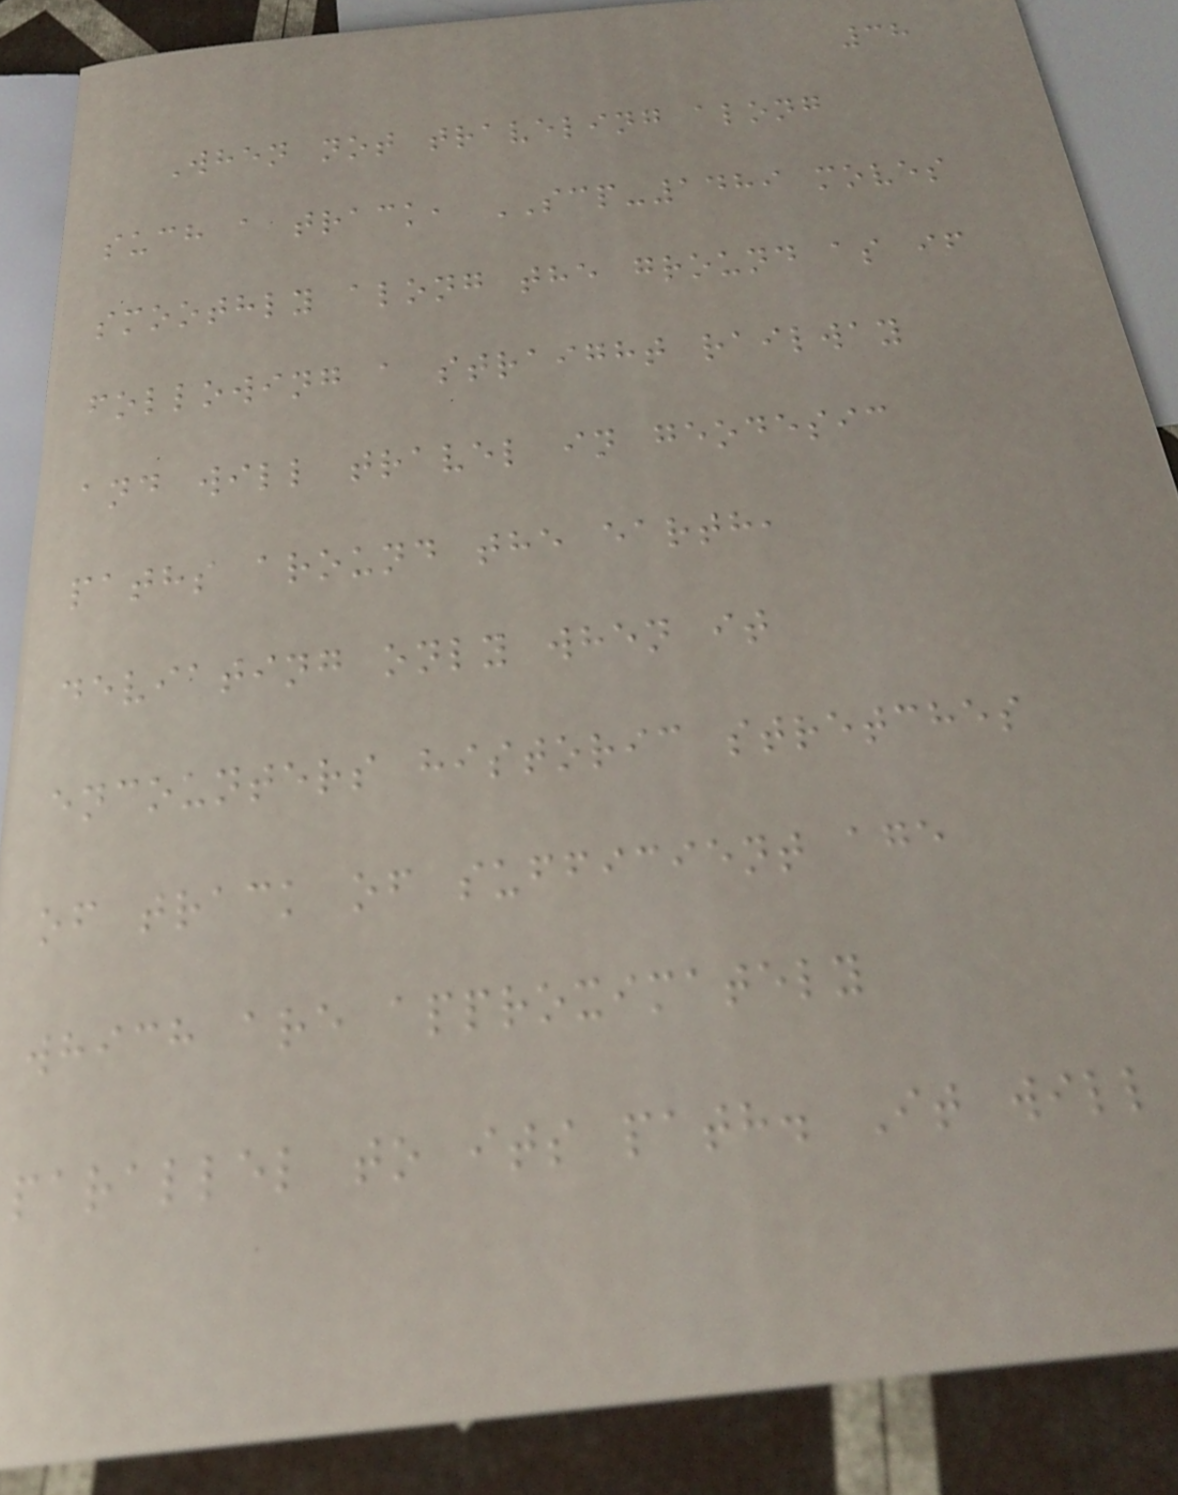38
When not traveling along
such a track, SCP-1489 moves
smoothly along the ground as if
following a straight railway
and will travel in geodesic
paths around the earth,
deviating only when it
encounters historic stretches
of track of sufficient age
which are approximately
parallel to its path. It will
